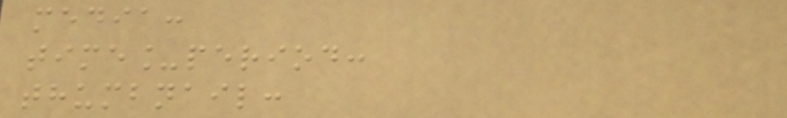media:
time_period:
thumbnail:
